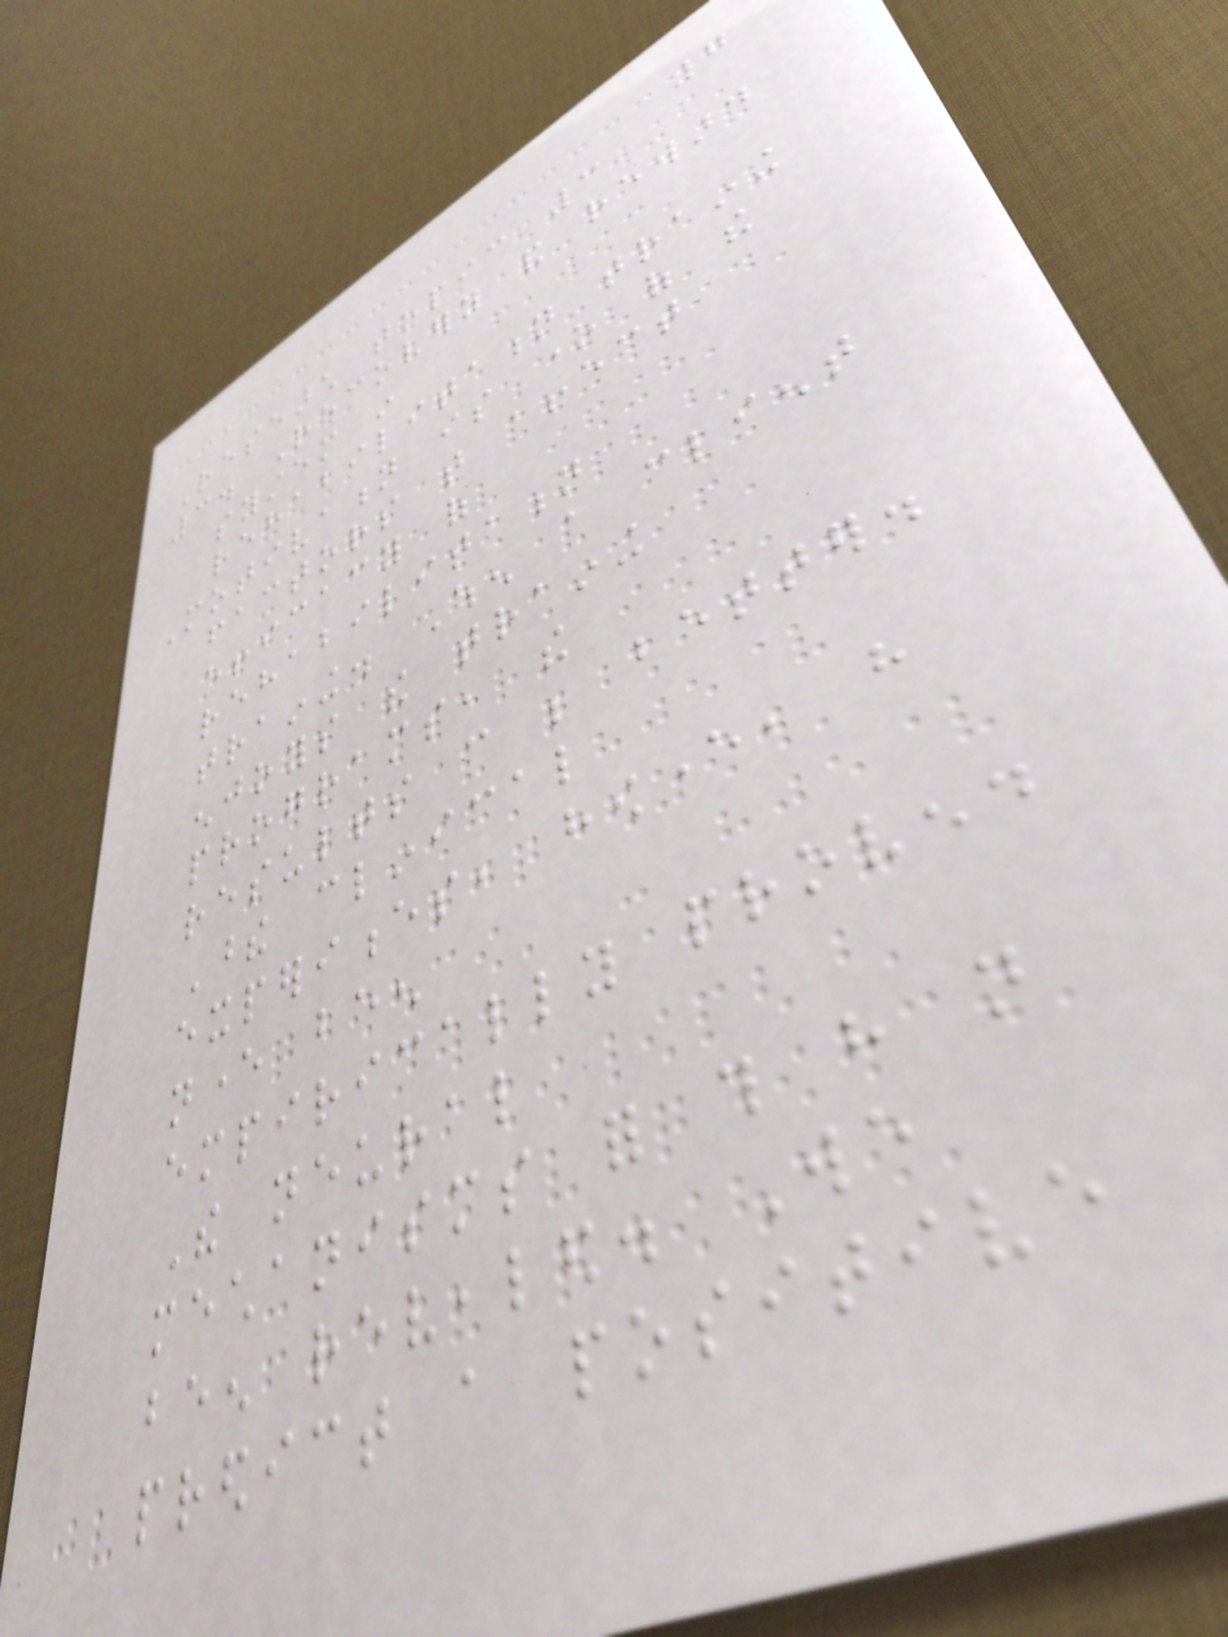7
Research topic 3
3. Recovery and reward
system in
rehabilitation training
Motivation is one of the
factors that affect
efficacy of
rehabilitation
training. When a client
enjoys the training
programs, the
results can be better.
These clinical
experiences, however, have
never been
empirically proven.
The neural
mechanisms for this have not
been revealed. We
predict a positive
